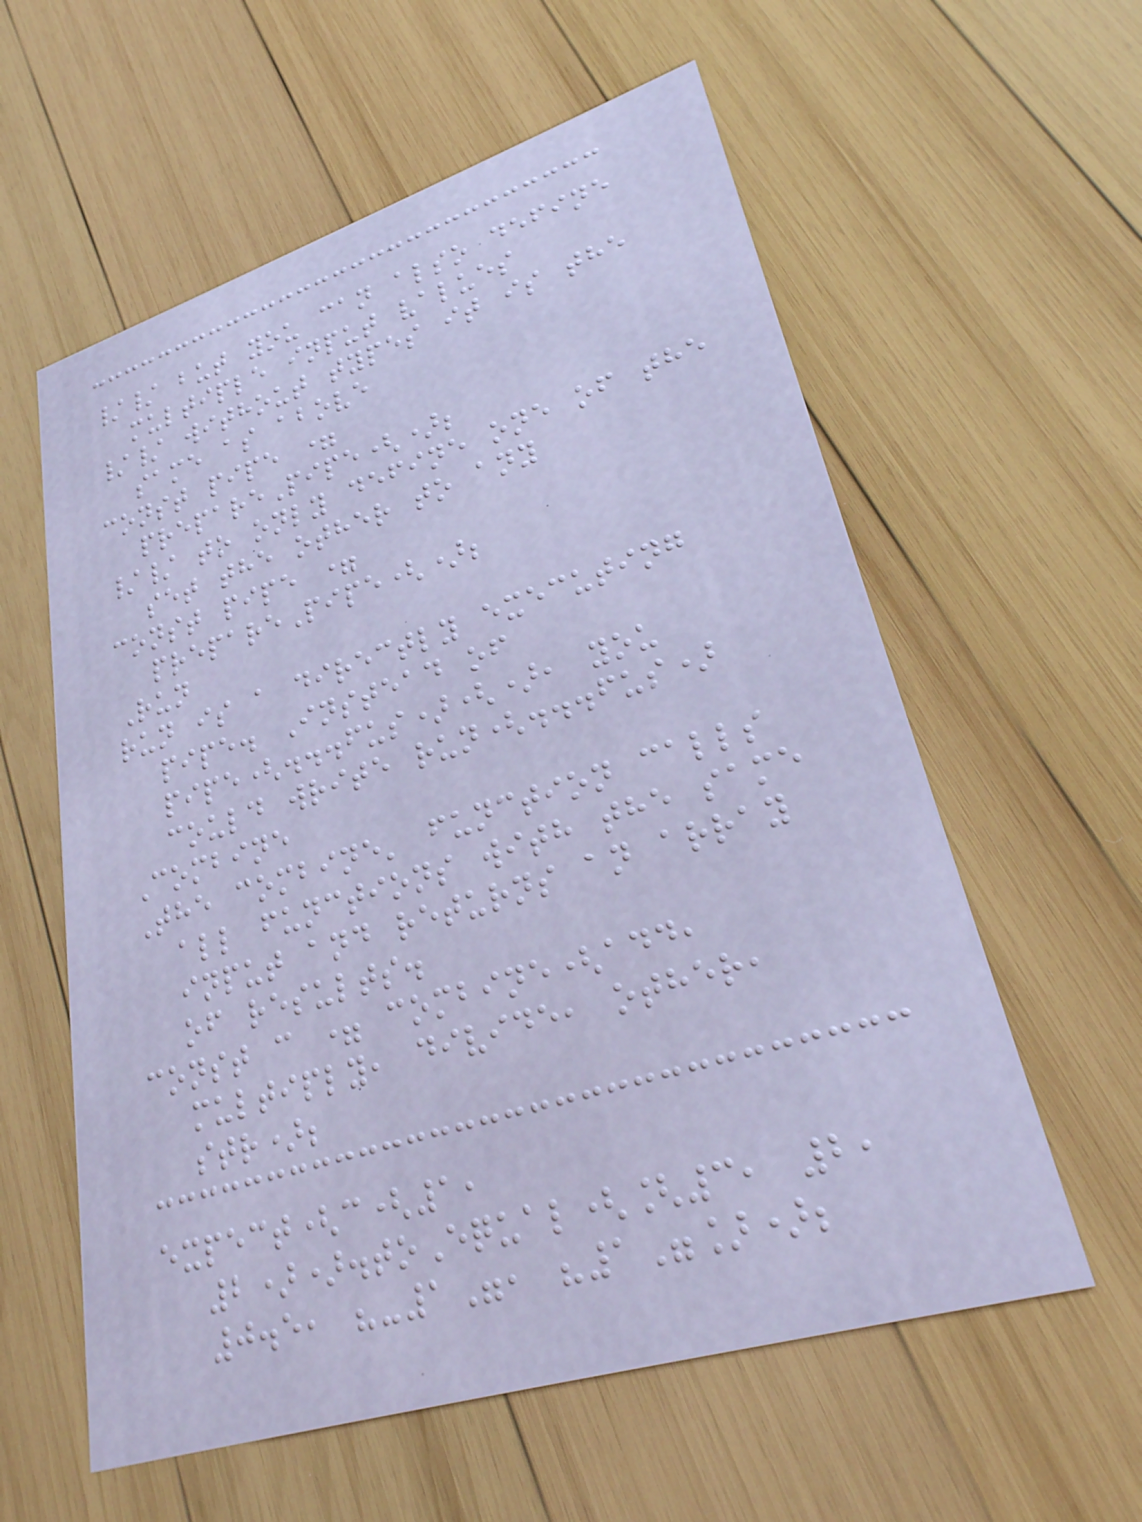// but you can also define
multiple input values
// without types it is the
same as above
const pipe =
preparePipe();
// to only define one of the
set the other to any
const pipe =
preparePipe();
Run
run is a directly executing
pipe. Instead of
pipe(...fus)(), you
could write run(...fus)
Combine
The combine' function calls
all functions with the same
input and returns an array
of results.
const c = combine(add,
multiply, divide, other,
str);
expect(c(1,
2)).toEqual([3, 2,
0.5, "-1", "1"]);
